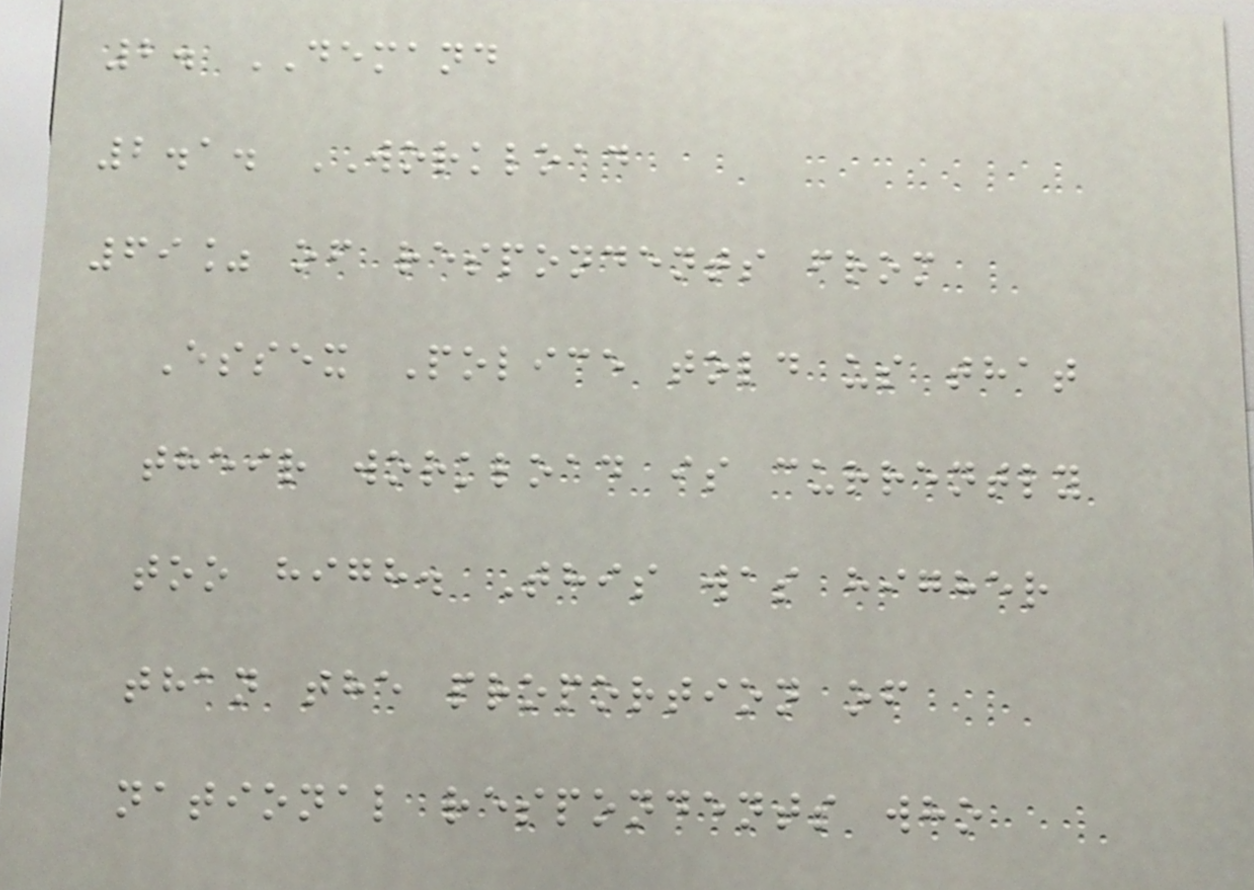2. DEMAND
2.1. WORKLOAD
69% of respondents from
Essex Police told us that
their workload is currently
too high. This was higher
than the proportion of
national respondents who
